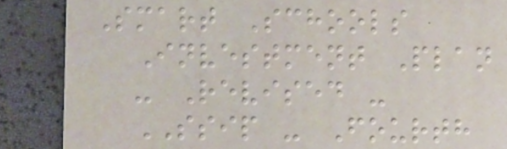Smart Schools
Investment Plan
- Revised -
SSIP - Fourth
